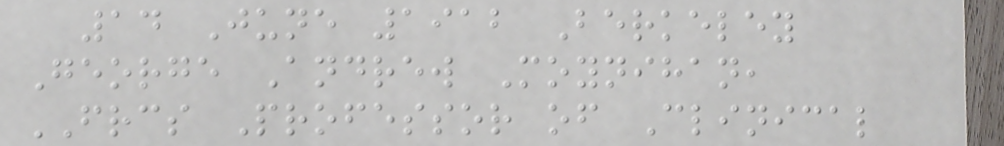14 June 1912 Berkeley
George Andrew Moynihan,
FRCS Professor of Clinical
